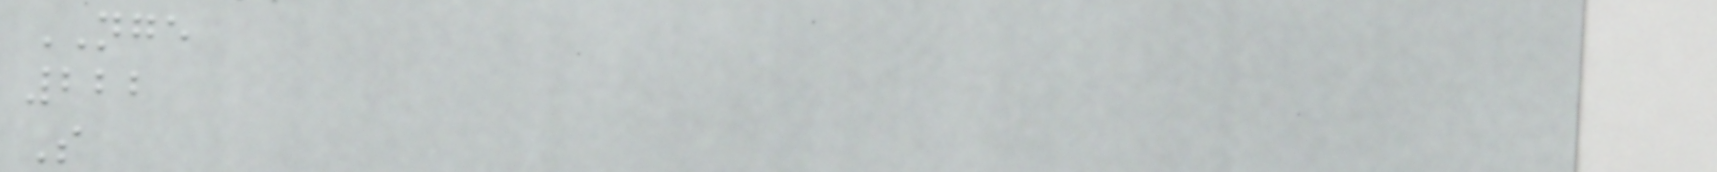NGE
222
S
